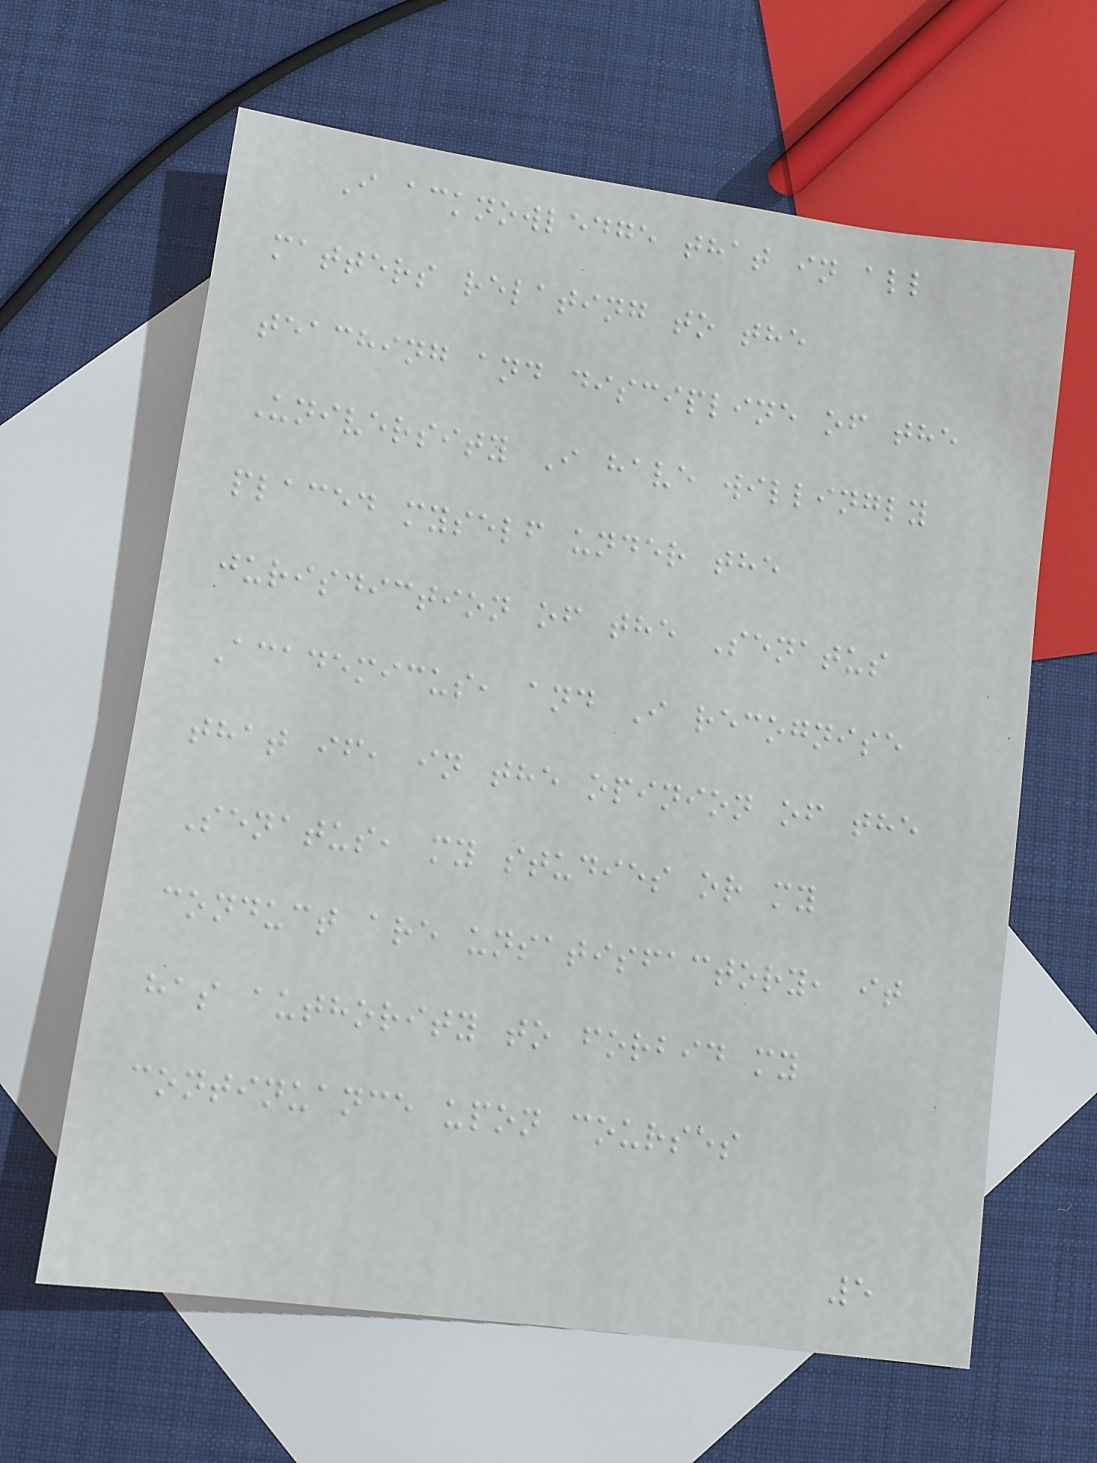I acknowledge that in all
matters relating to the
teaching and discipline of the
University I have willingly
placed myself under the
jurisdiction of the Senatus
Academicus, and I recognise
that if, in the opinion of the
Senatus, my studies or my
conduct are unsatisfactory, it
has authority to forbid my
continuance upon courses
5
